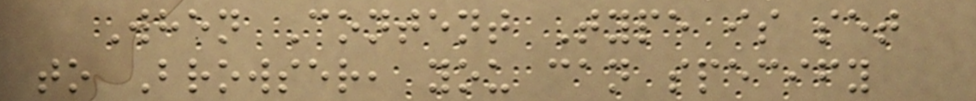When Content Type is set
to Browser, you can specify
